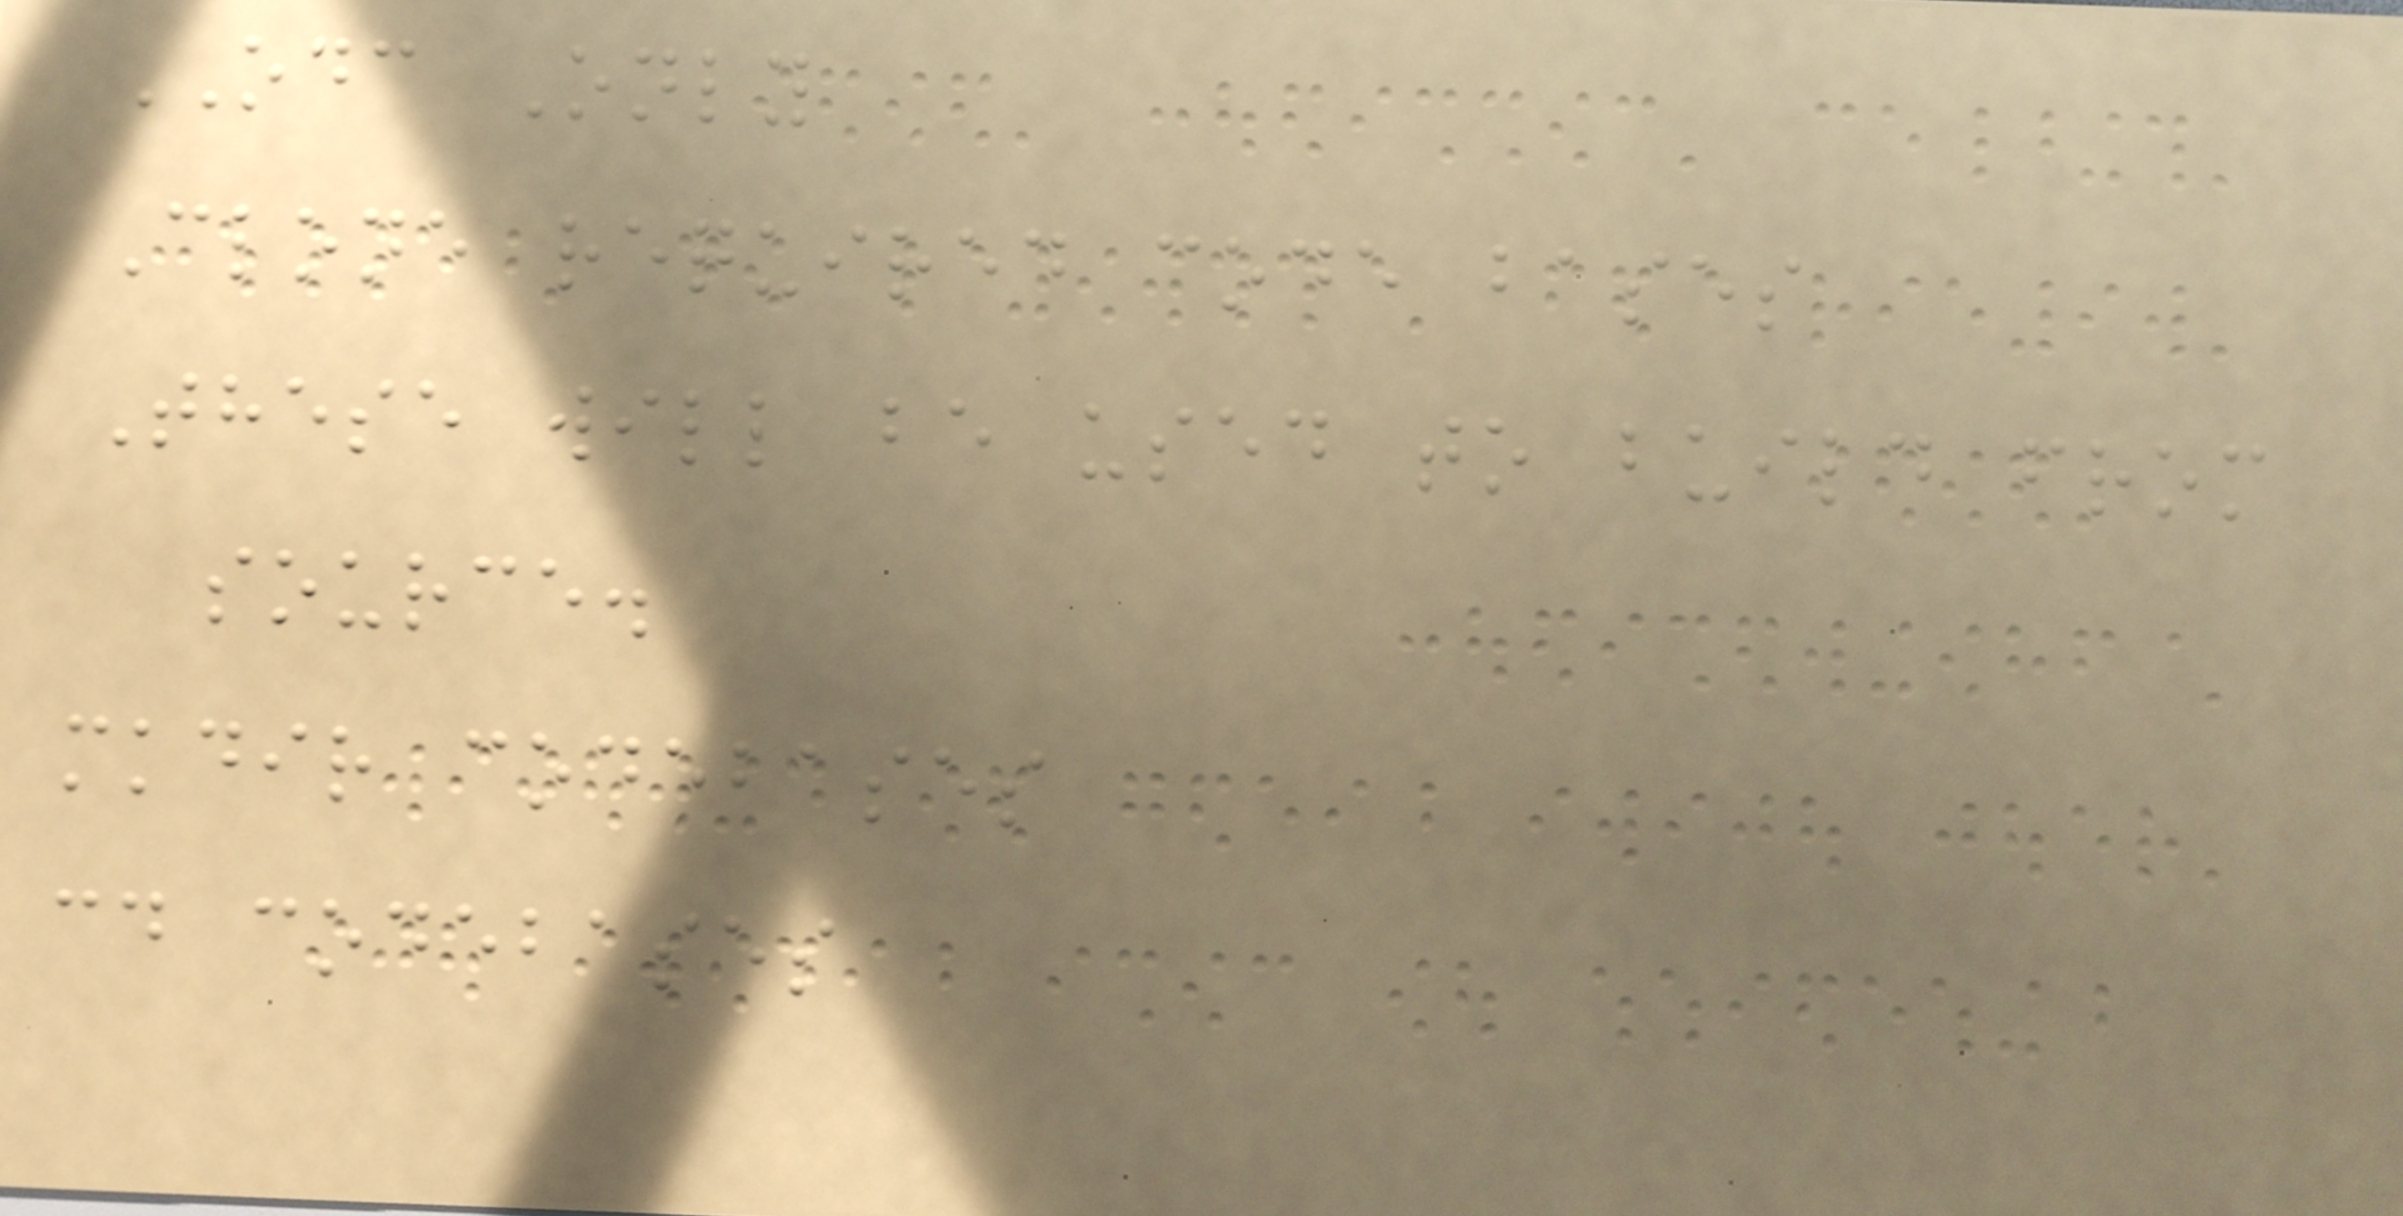ODC Only
Clone required code bases
These will be used to build from
source.
mkdir codebases
cd codebases
